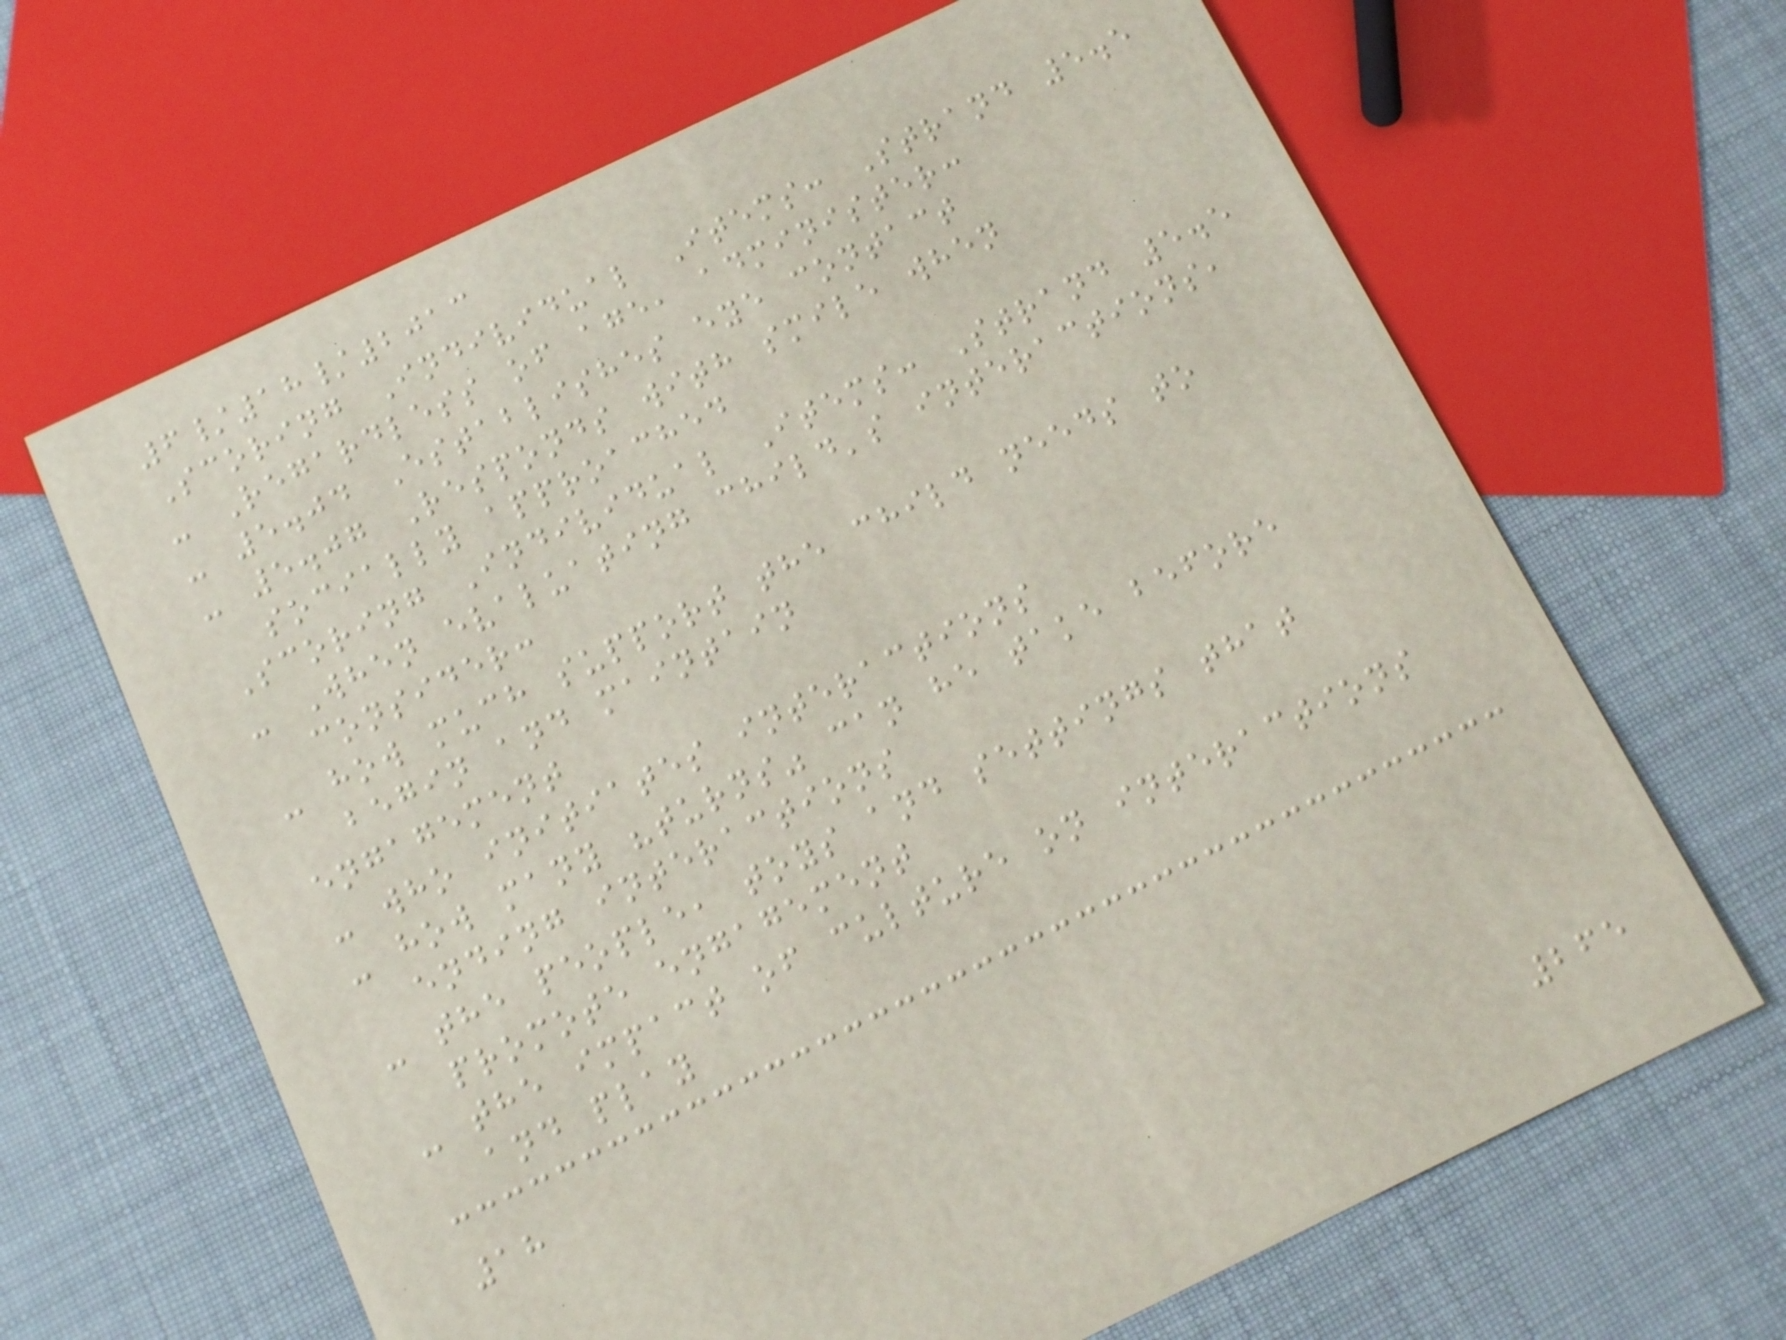6/18/2013
Scoring Individual Items: Strand 5.5
- Regardless of age, administer:
- 5.04 Establishes eye contact
- 5.07 Responds with smile when
socially approached
Scoring Individual Items: Strand 5.5
- When evaluating child's interactions,
consider:
- how much support the child needs to
begin and maintain
engagement
- who initiates interactions
- how many "turns" can he take before
ending interactions
- the people, toys and settings that
promote engagement
- the impact of culture on interactions
and play
18
265
